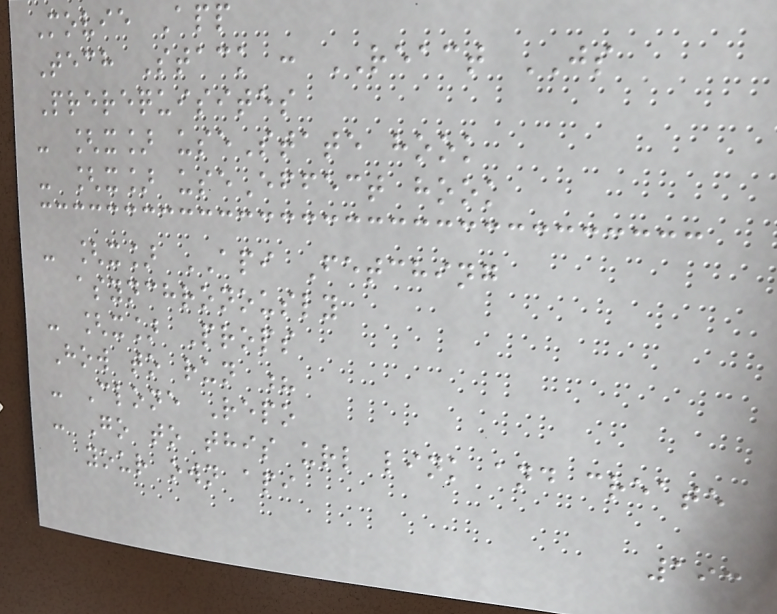Movie App
Tech Stack : REACT JS
Prerequisites
- [x] useState hook
- [x] useEffect hook
- [x] API Fetching
asynchronously
- [x] Props
How to run ?
- Clone Repo
- Go to this url link and create
your own api
193
